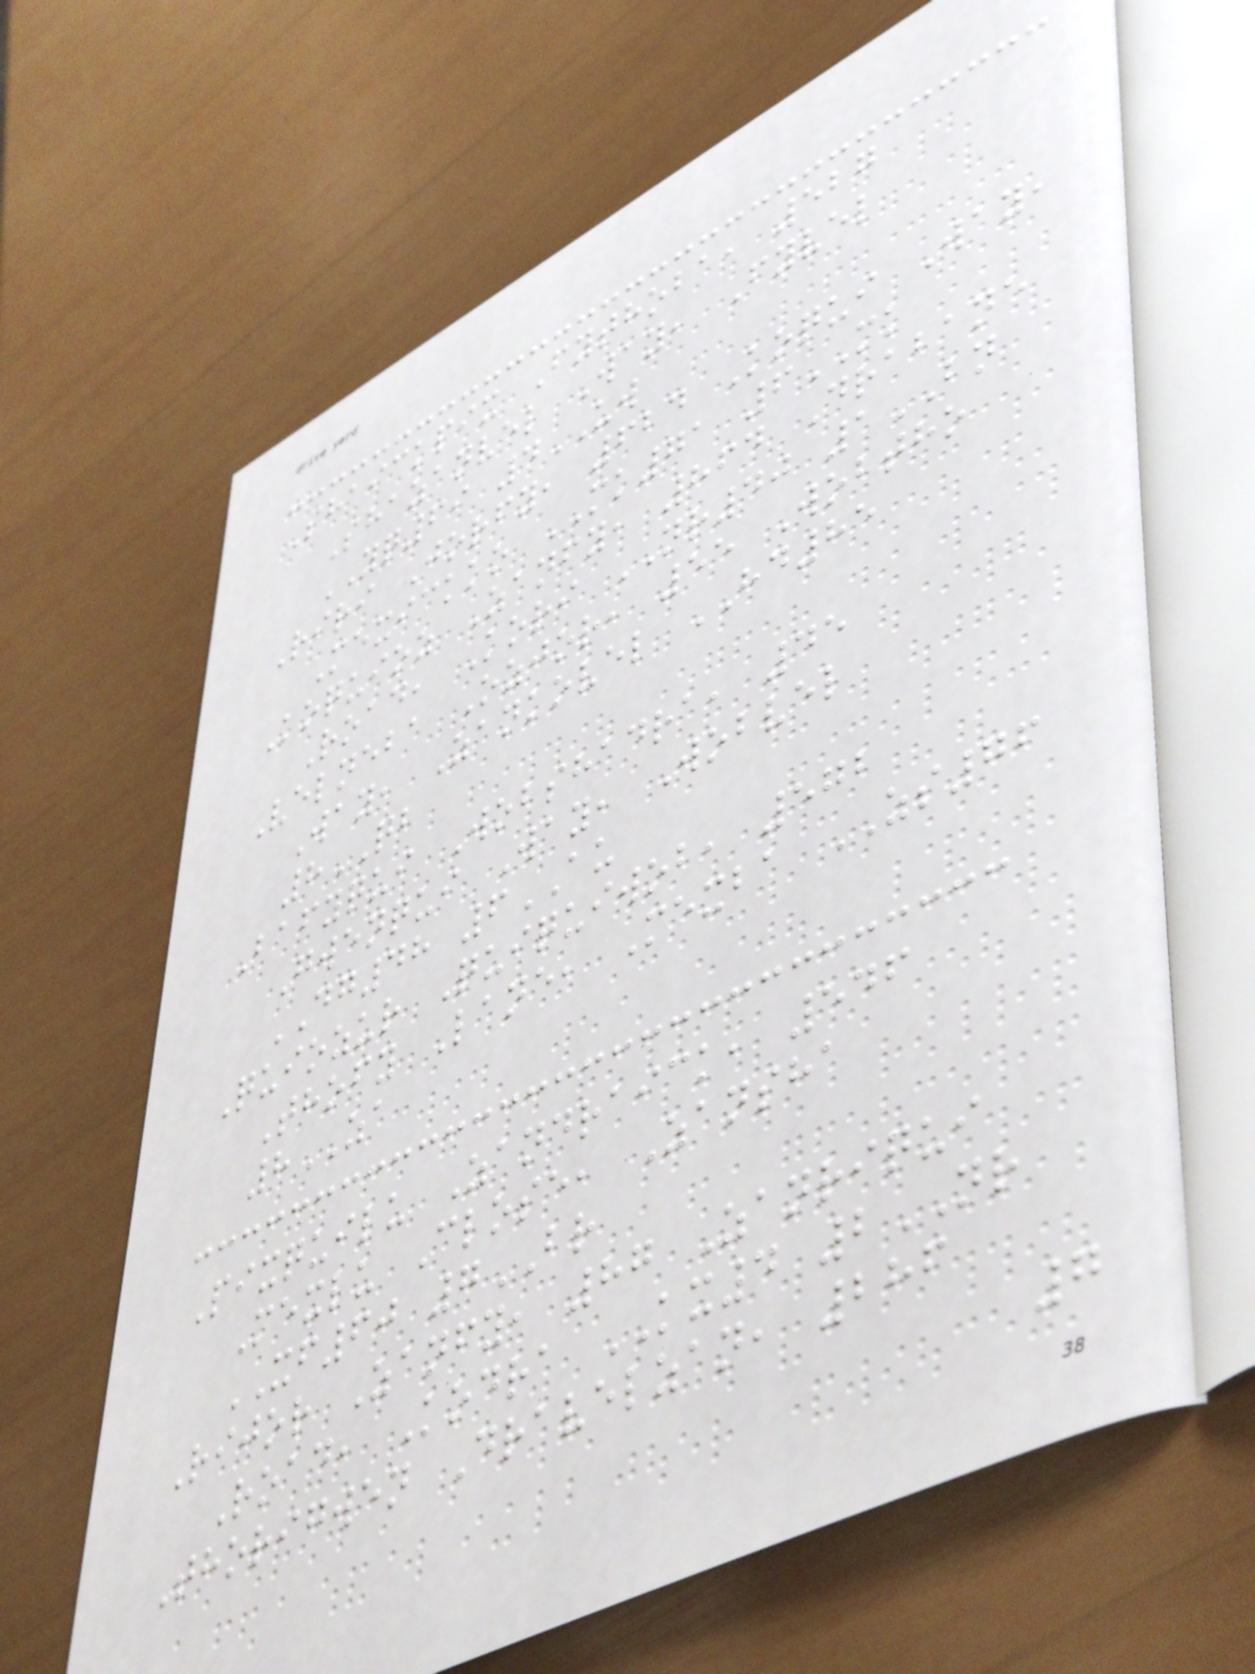Shaickpix Fythoba, 527
Shazanvel Way, Fyvel
YQ69 4UW
Riri Jorfy, 624 Koqui Way,
Mexickko MK71 6MK
Koquioz Zanfy, 864 Drabane
Road, Kori NR40 1BN
Velneba Ozjor, 55 Wobtho
Way, Zankovel HD85
8QB
Bafyqui Wobshadra, 45
Gwenqui Way, Wobvel
DG48 6AU
Quiozur Quiquiwob, 572
Thofy Lane, Mexba ZS76
8ZA
Pixquilu Zandraick, 546
Mexlu Close, Zansha
XF60 7BR
Rijor Zanfy, 87 Zanriqui
Road, Kodra KX4 2NR
Thorigwen Dravelzan, 286
7
